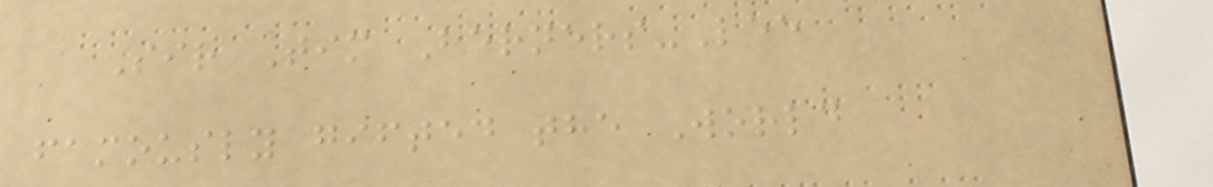Sir Tim Berners-Lee
famously gifted the World
